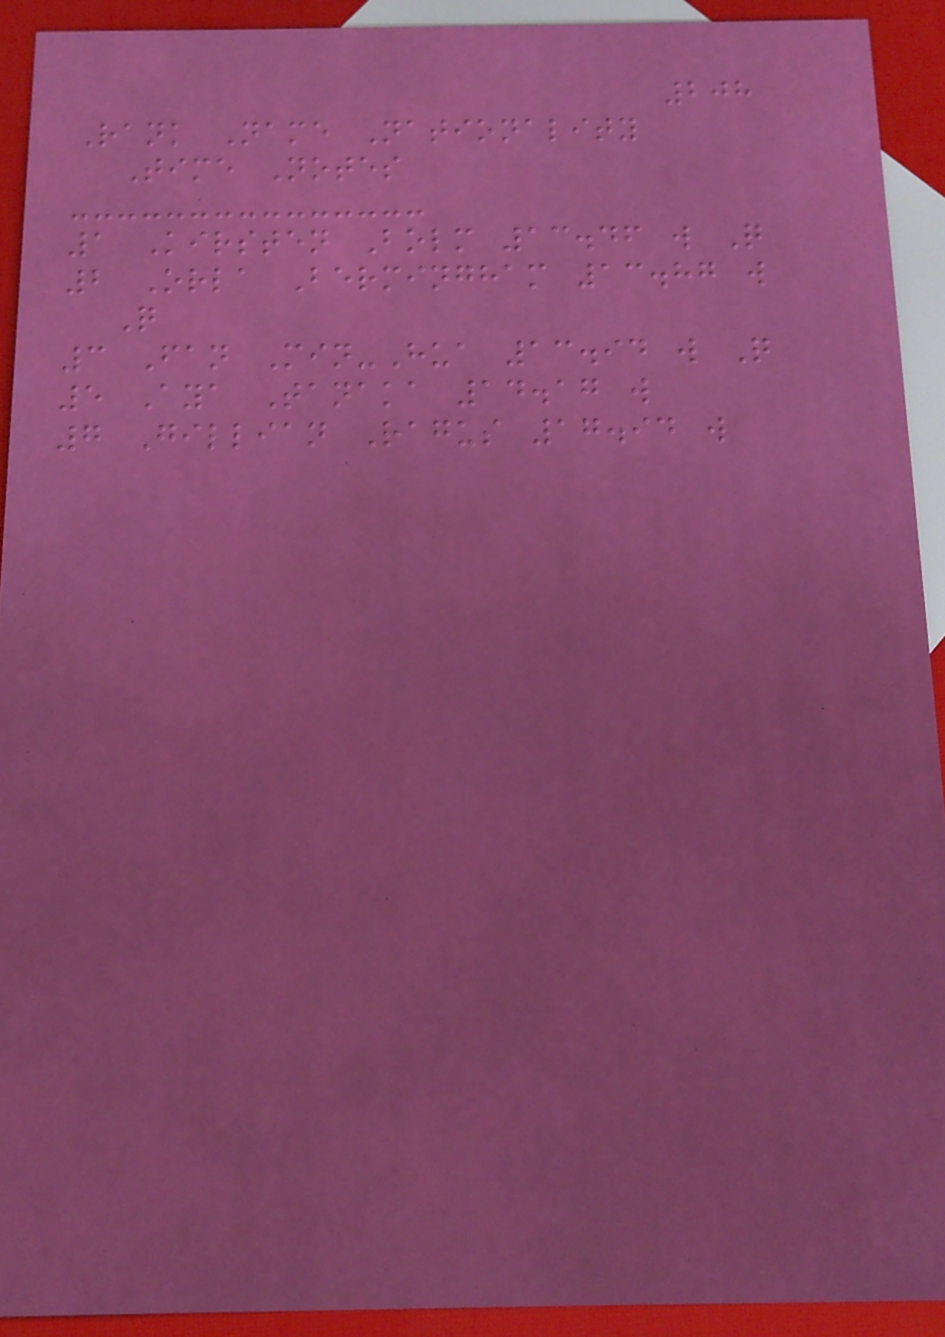208
Rank Name Nationality
Time Notes
1 Kirsten Bolm 13.46 w Q
2 Orla Bermingham 13.87 w
Q
3 Fan Min-Hua 13.94 w Q
5 Aya Tanaka 14.17 w
7 Gillian Ragus 17.94 w
